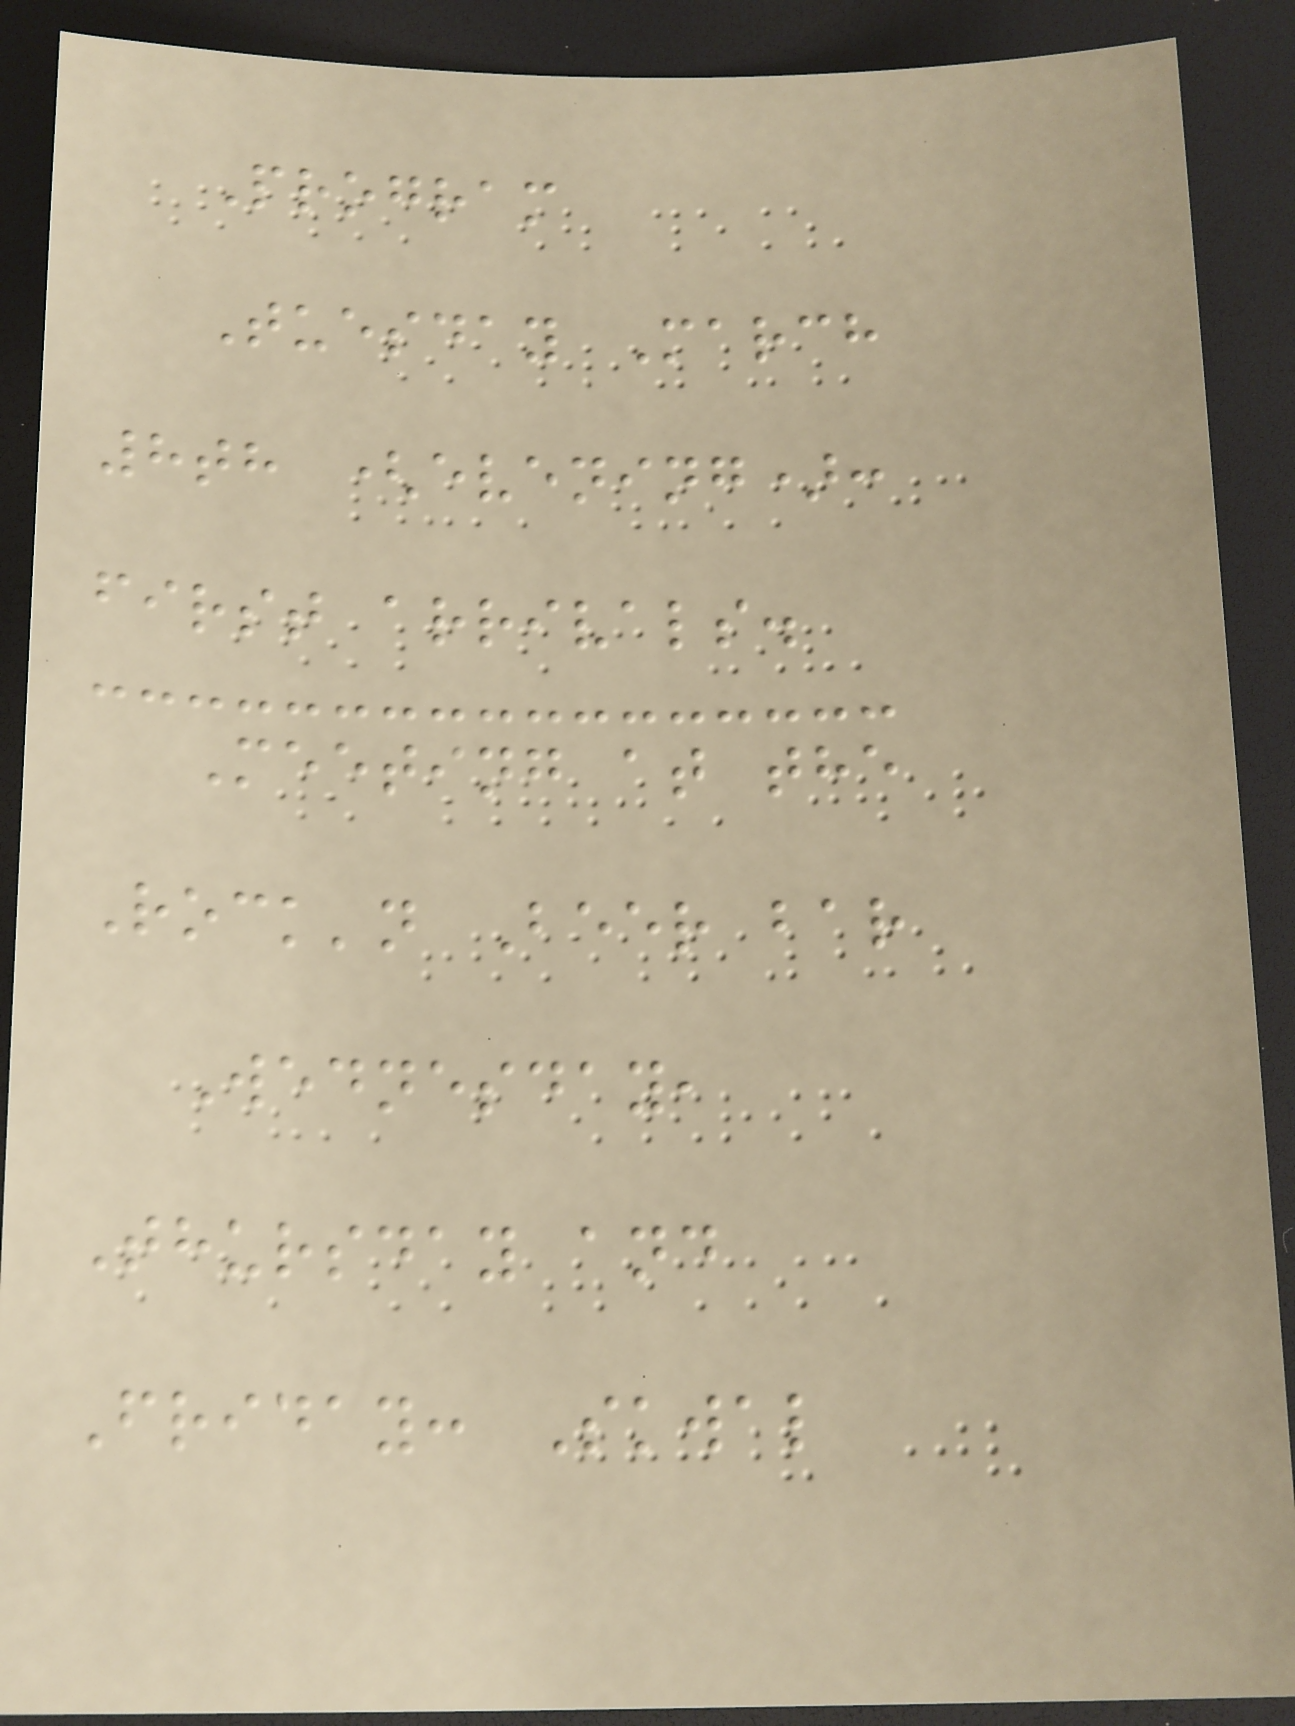Program
Tuesday March
8th (evening):
first arrivals.
Meeting at the
Rock'n Beer bar
Wednesday,
Thursday and
Friday: Skwal
